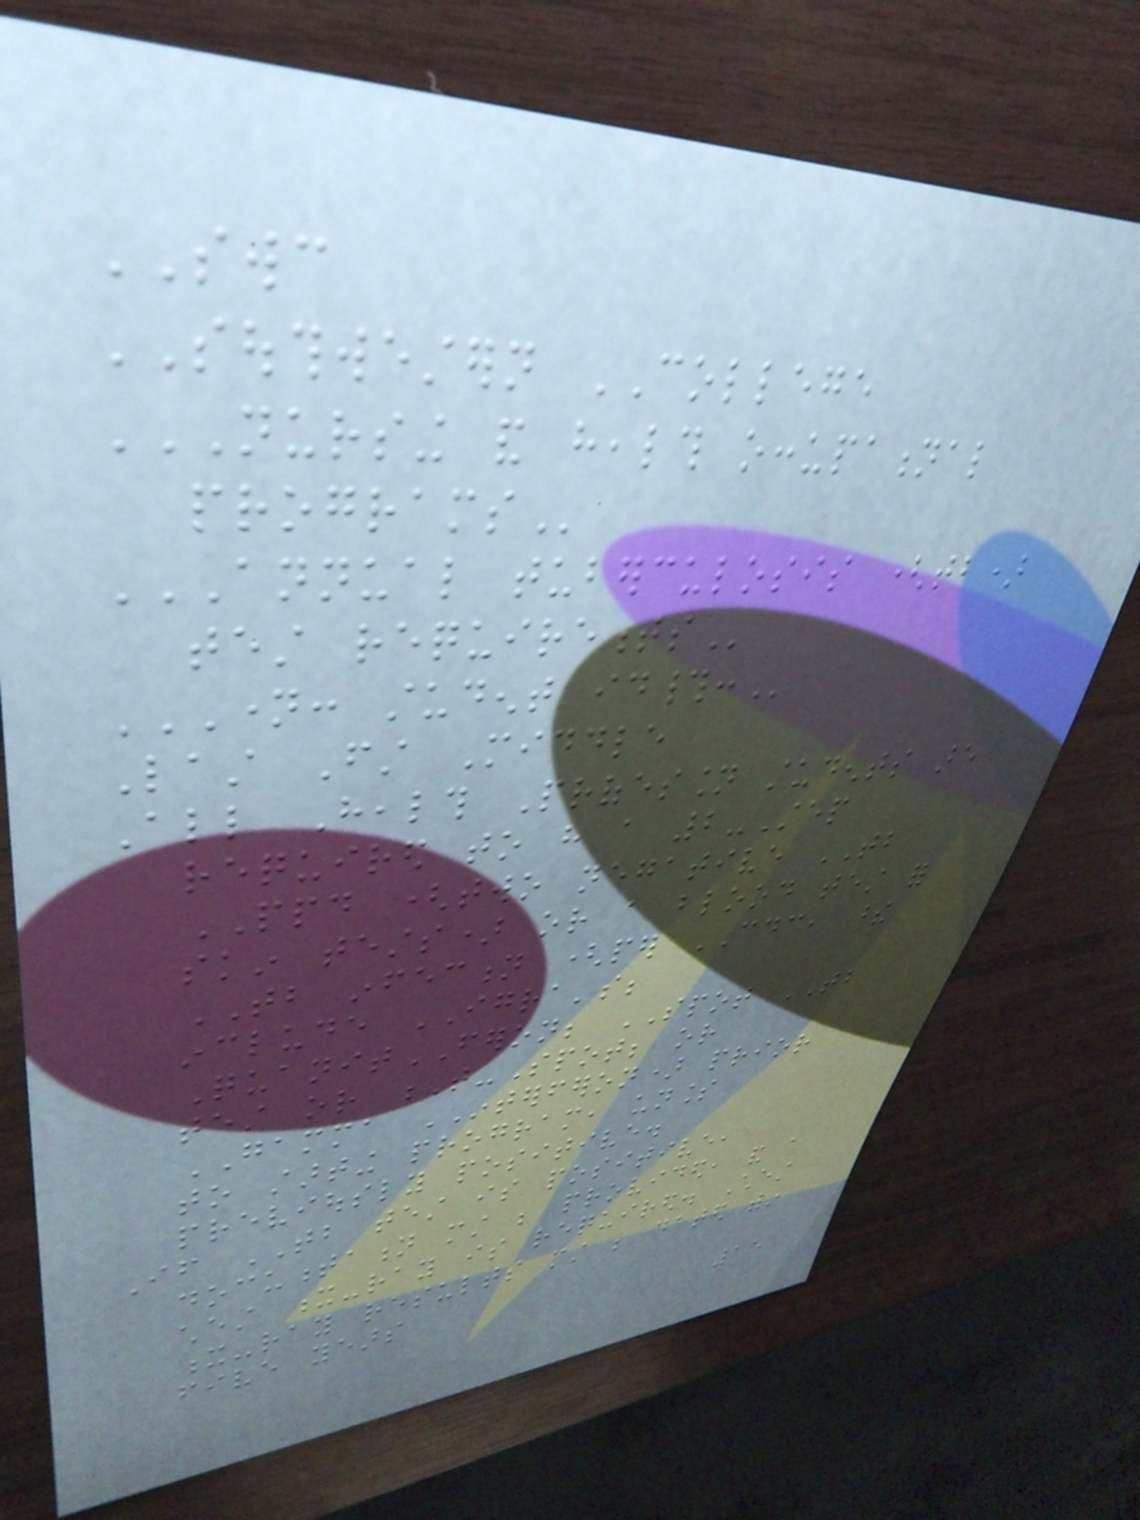SWC
SOUTHWESTERN COLLEGE
NURSING AND HEALTH OCCUPATIONAL
PROGRAMS
ANNUAL TUBERCULOSIS (TB)
TEST REQUIREMENTS
NAME: STUDENT ID#:
Last First Middle
All Health Profession students are
required to have a 2-Step
PPD (two negative TB
skin tests) or a blood test for
TB infection (per CDC, these
include IGRA's;
QuanitFERON; SPOT TB
test or T-Spot; or
GAMMA INTERFERON) prior
to starting program, unless
previously positive.
If TB test is positive,
documentation must be provided, and a
chest x-ray is required. Chest
x-ray results must be dated within
five years
15
